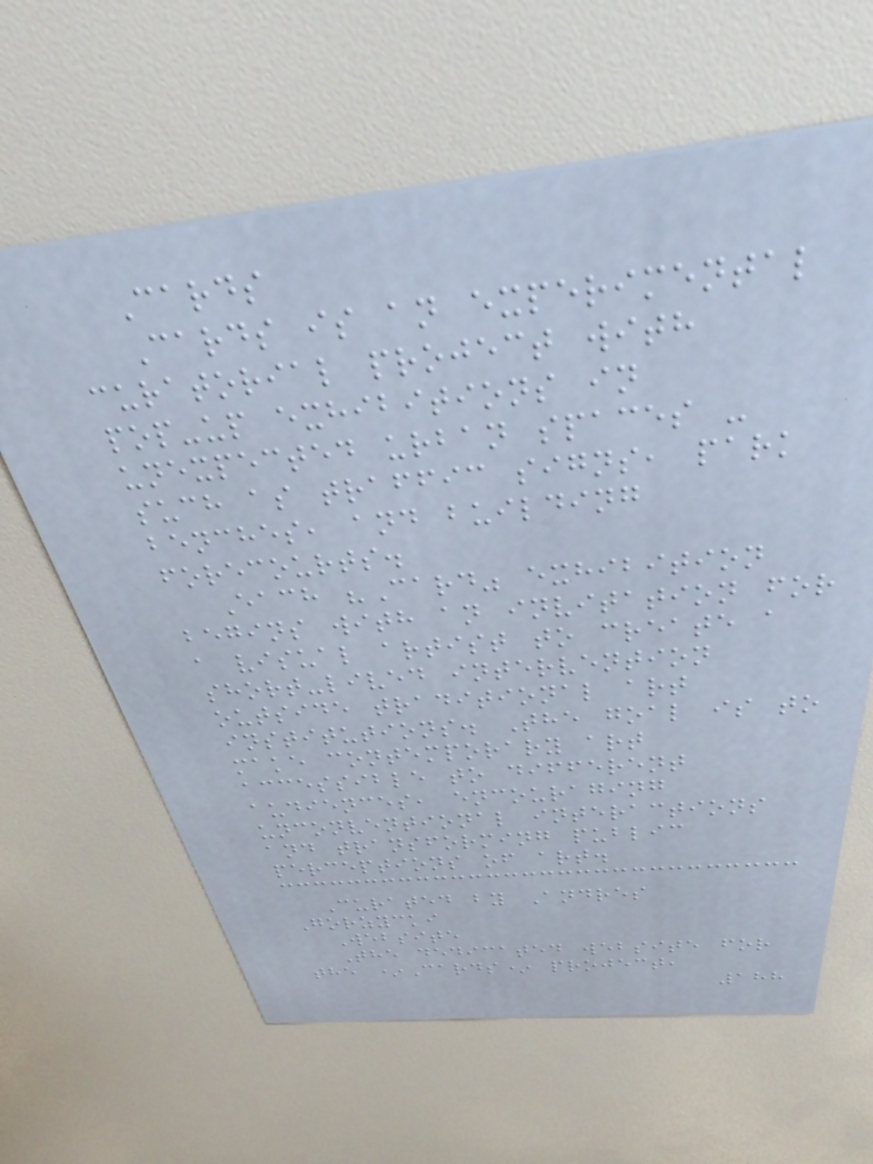Cards
Cards is an experimental
curatorial project with
pop-up exhibitions in
unexpected urban spaces -
such as traffic signs, park
benches, and building
forecourts.
Each "Card" exhibition
begins with an invitation for
a visual artist to create a
short-lived intervention
outside traditional art
institutions. The goal is to
make contemporary art
accessible to different
audiences, encouraging
unconventional interactions
and transforming public
perceptions of art.
Curated by Andres
Gorzycki
Website
The dedicated website for
the *Cards* project,
188
